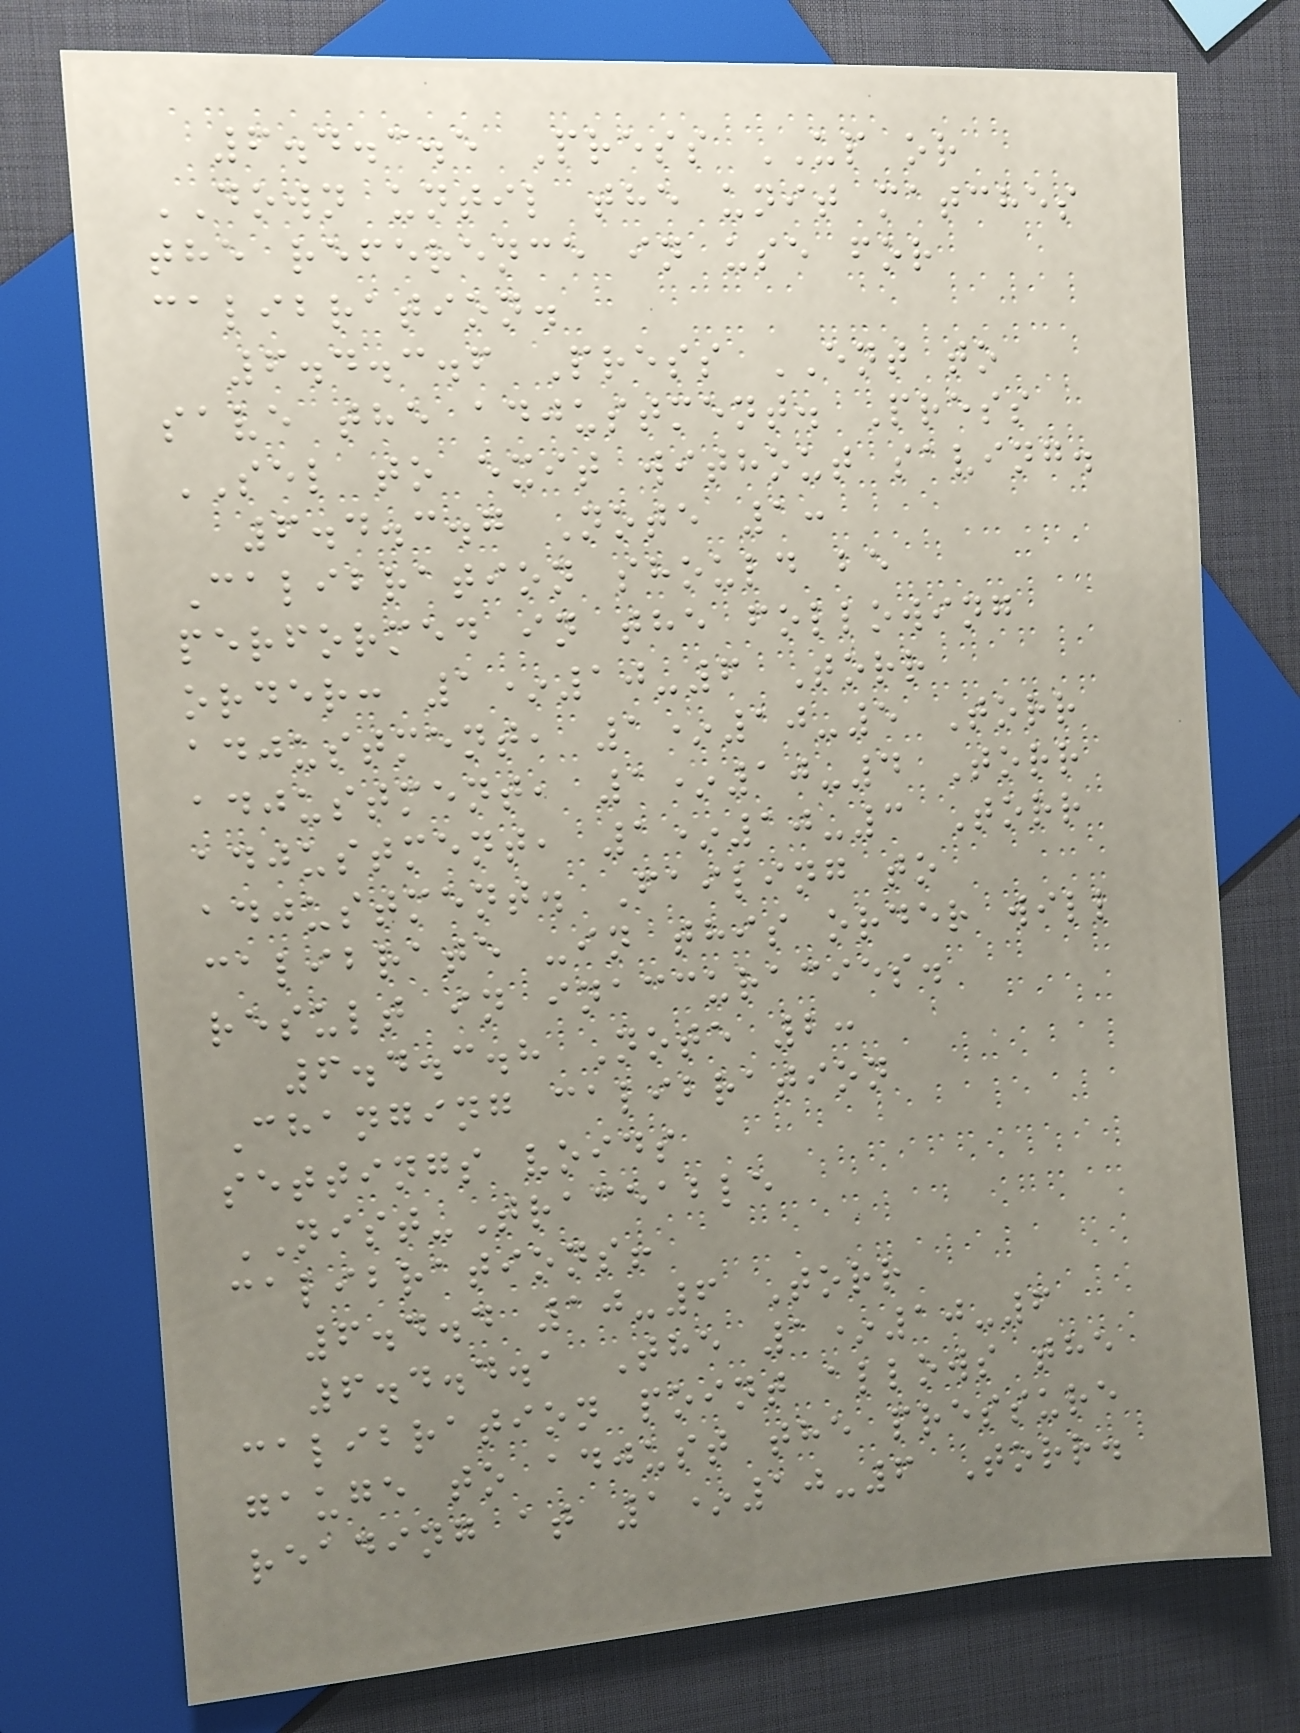6.4.3.5 Press UP or
DOWN until the unit matches
the reference in use for
calibration.
6.4.3.6 Press ENT to
save the adjustment. Press
SEL to exit without saving.
6.4.3.7 Note 1:
Calibration should be
performed in the following
order: 1*10-6 Torr
adjustment, 1*10-5 Torr
adjustment, 1*10-4 Torr
adjustment, 1*10-3 Torr
adjustment. Failing to
calibrate -in this order will
result in inaccuracies.
6.4.3.8 Note 2:
Changing calibration
settings voids
NIST-Traceable
calibrations!
6.4.4 10-6 Torr
6.4.4.1 The 1*10-6
calibration point allows the
gauge to adjust the pressure
reading at 1*10-6 Torr.
